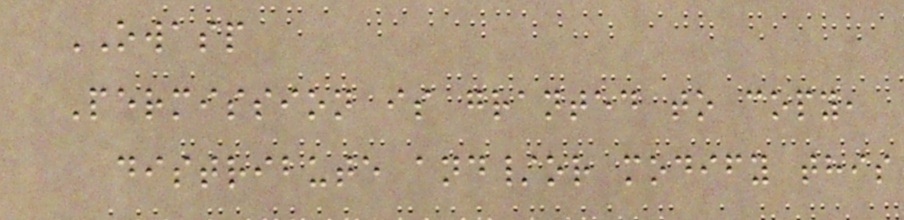OWASP
Permission is granted to copy,
distribute and/or modify this
